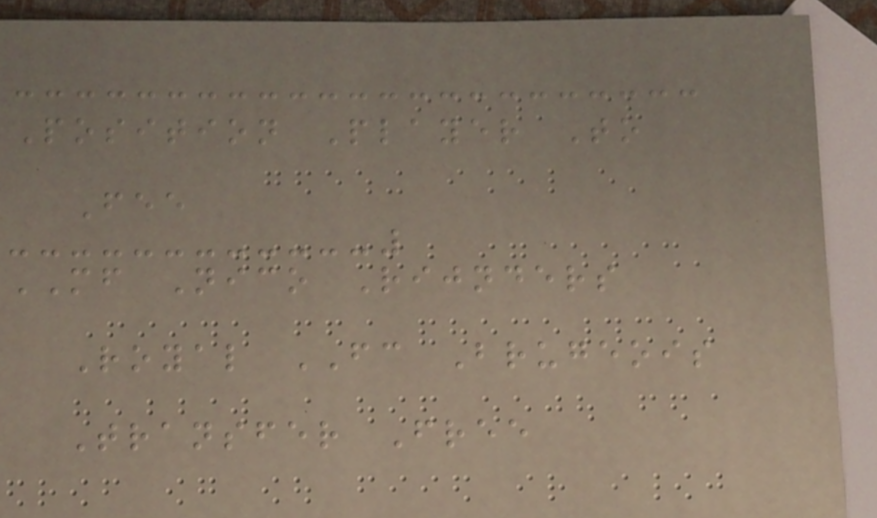Position Player To
Fee
MF Nico Rijnders
Royal FC Brugeois
Transfer Free
